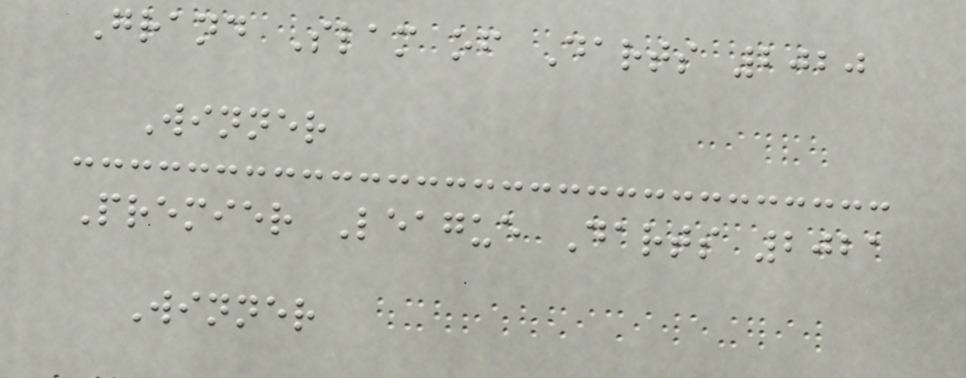Grand Slam of Darts 2020
Winner
Premier League Darts 2021
Winner
